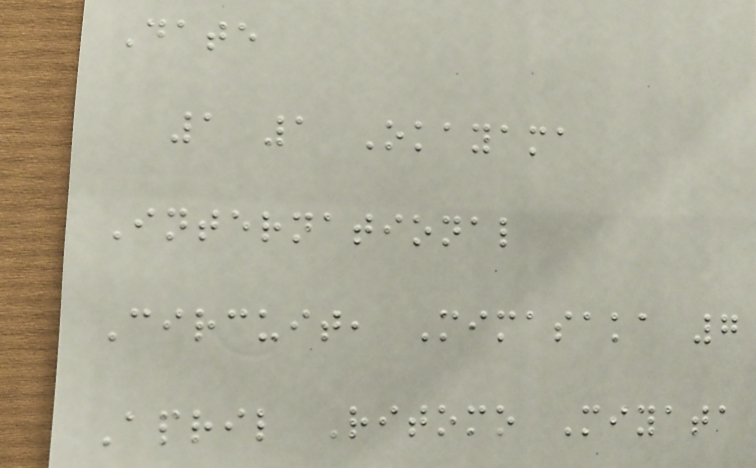Date
1 1 Okayama
International
Circuit, Mimasaka 7
April Ritomo Miyata
